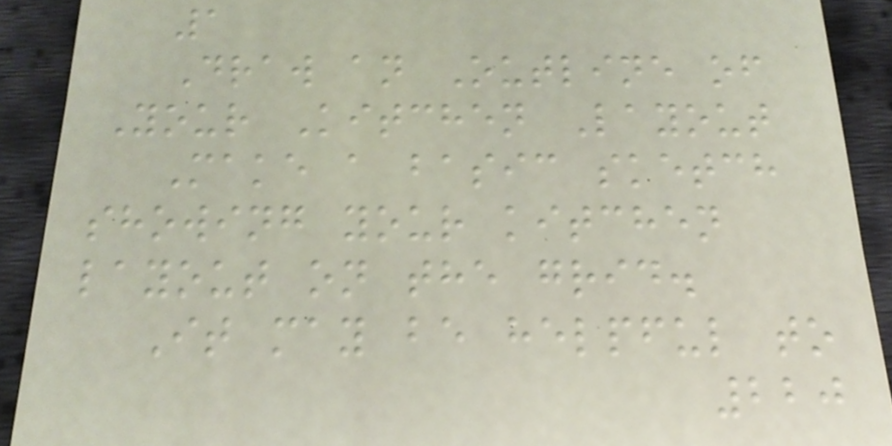1
Draw an Outline of
Your Kitchen Layout
Make a basic sketch
showing your kitchen
layout on the grid.
It may be helpful to
220
